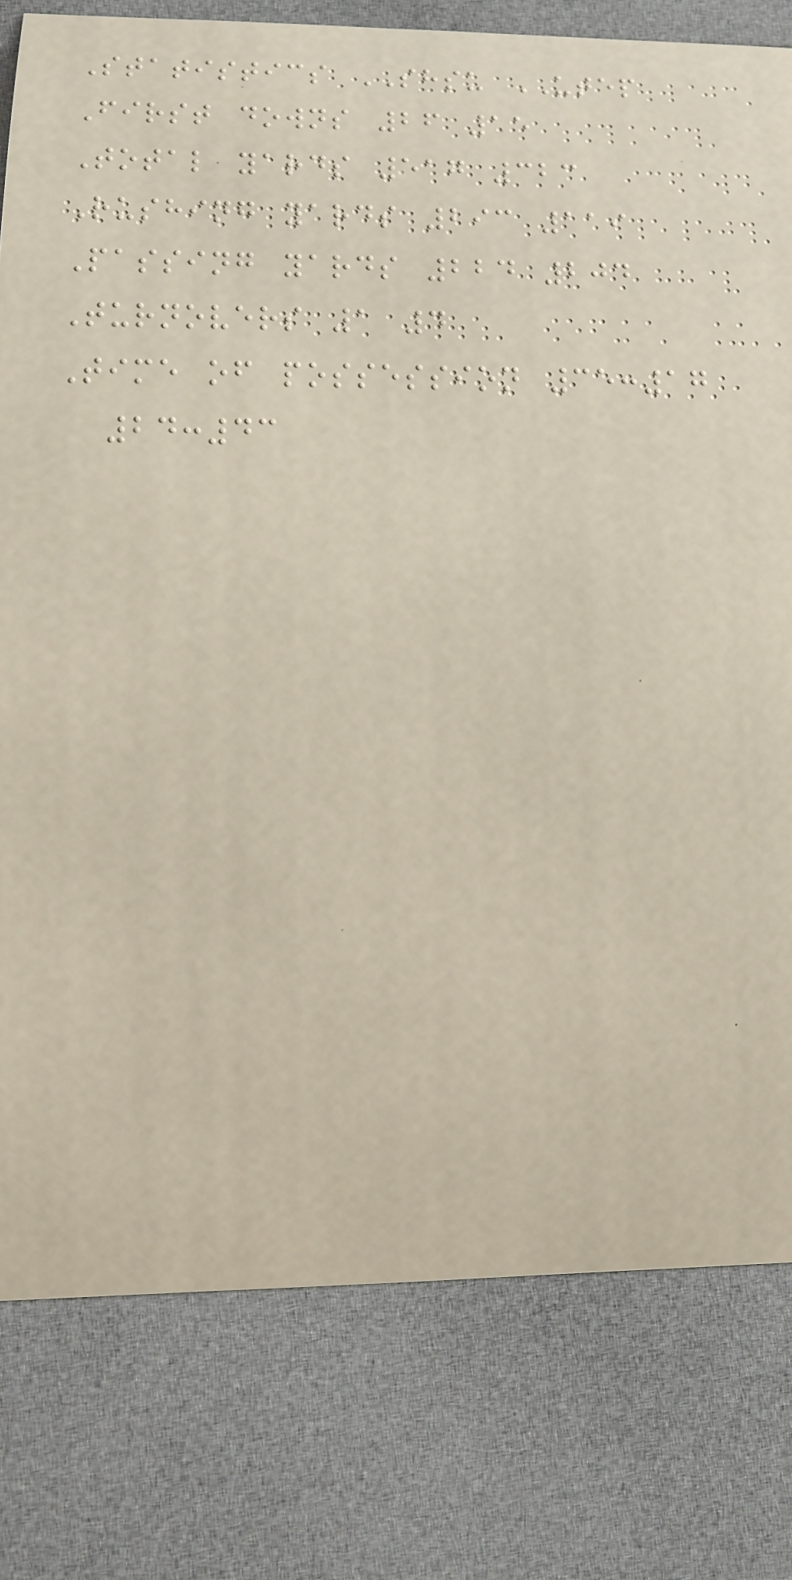Statistics SHSU UTEP
First downs 26 15
Total yards 517 323
Rushing yards 293 119
Passing yards 224 204
Turnovers 1 4
Time of possession 35:17
24:43
